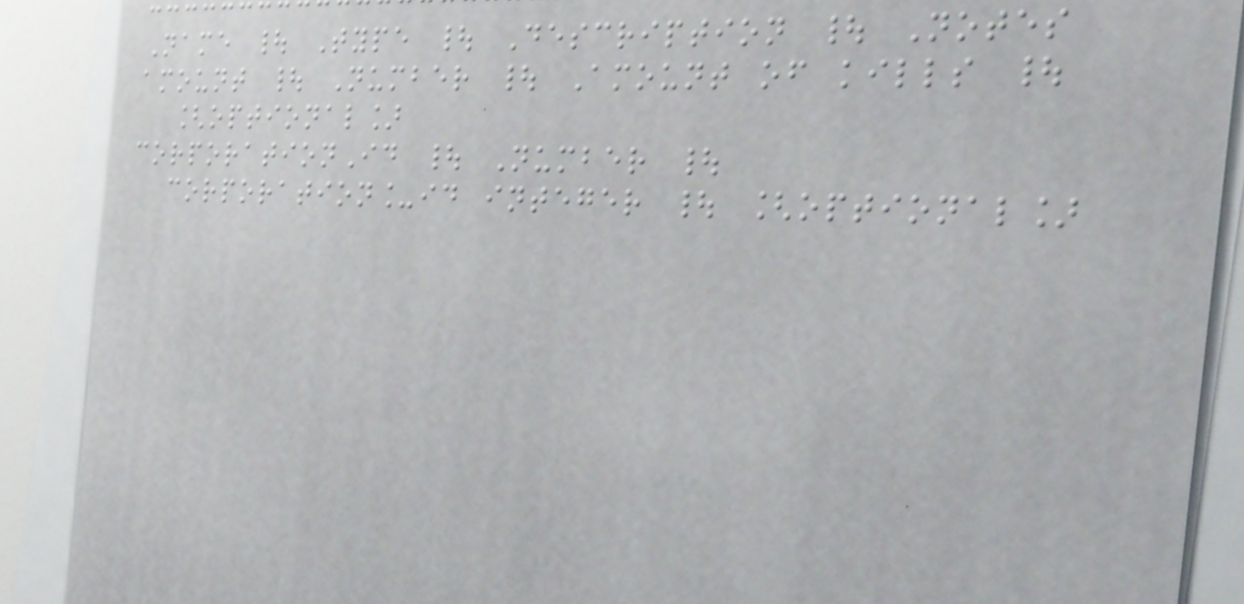Name | Type | Description | Notes
amount | Number | Amount of kills |
[optional]
corporationId | Number |
corporation_id integer | [optional]
